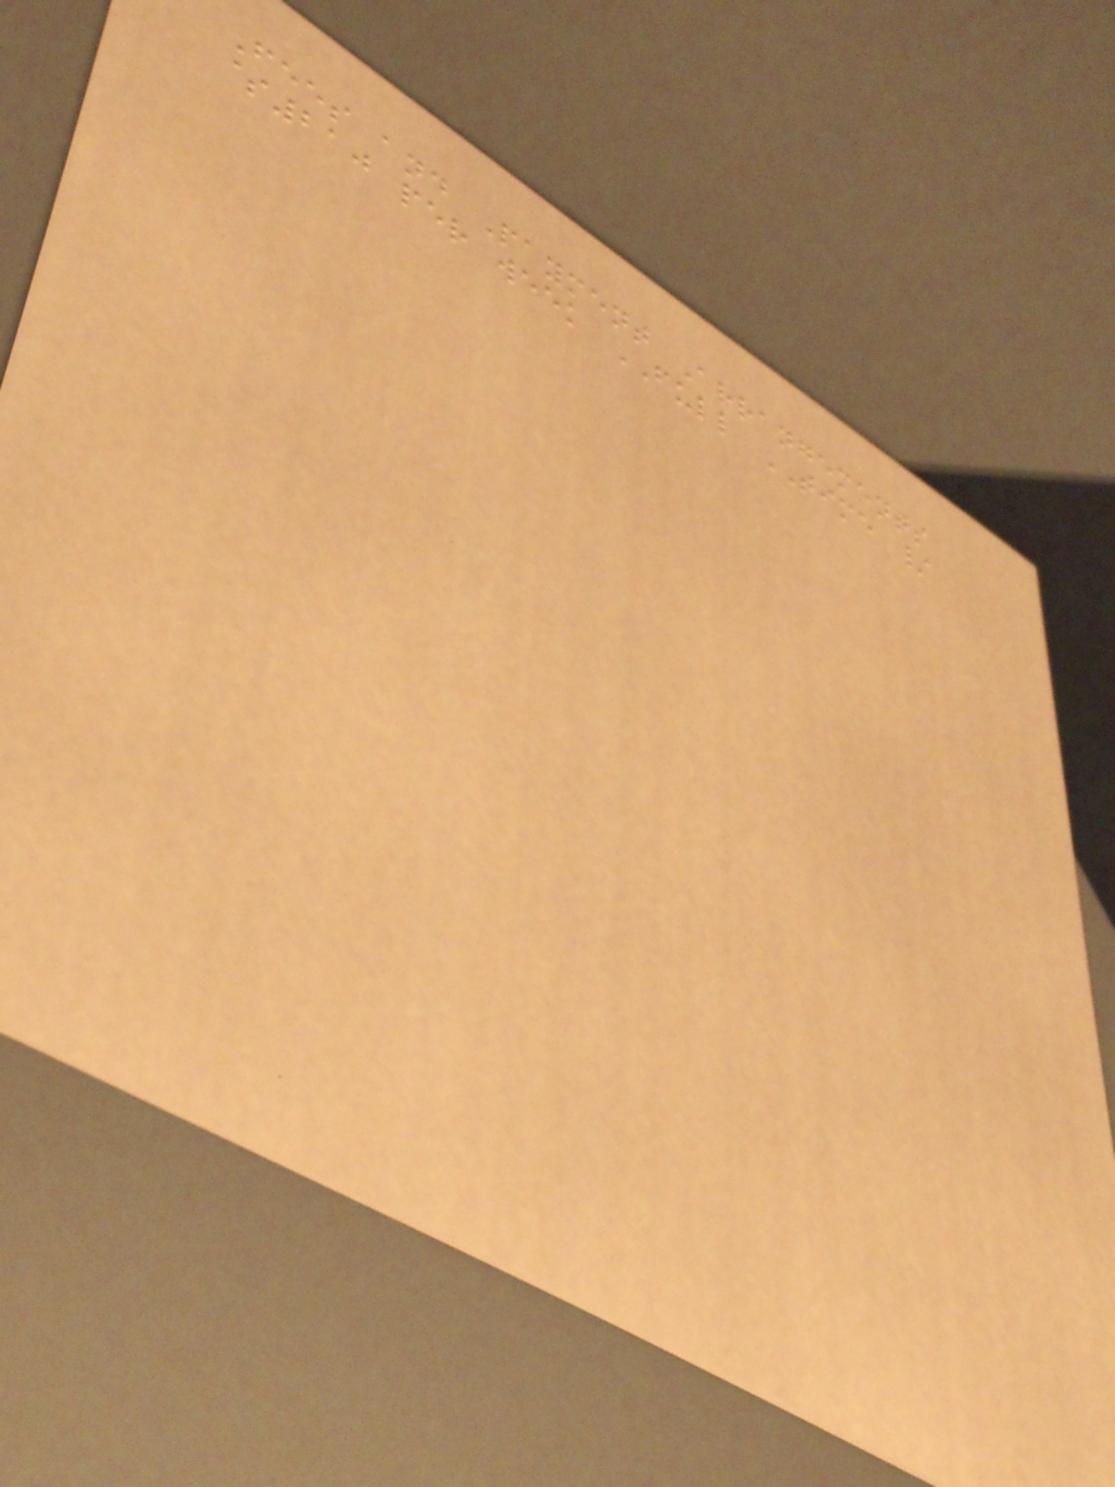Fees and Payment Arrangements
$210 per week FULL TIME /
